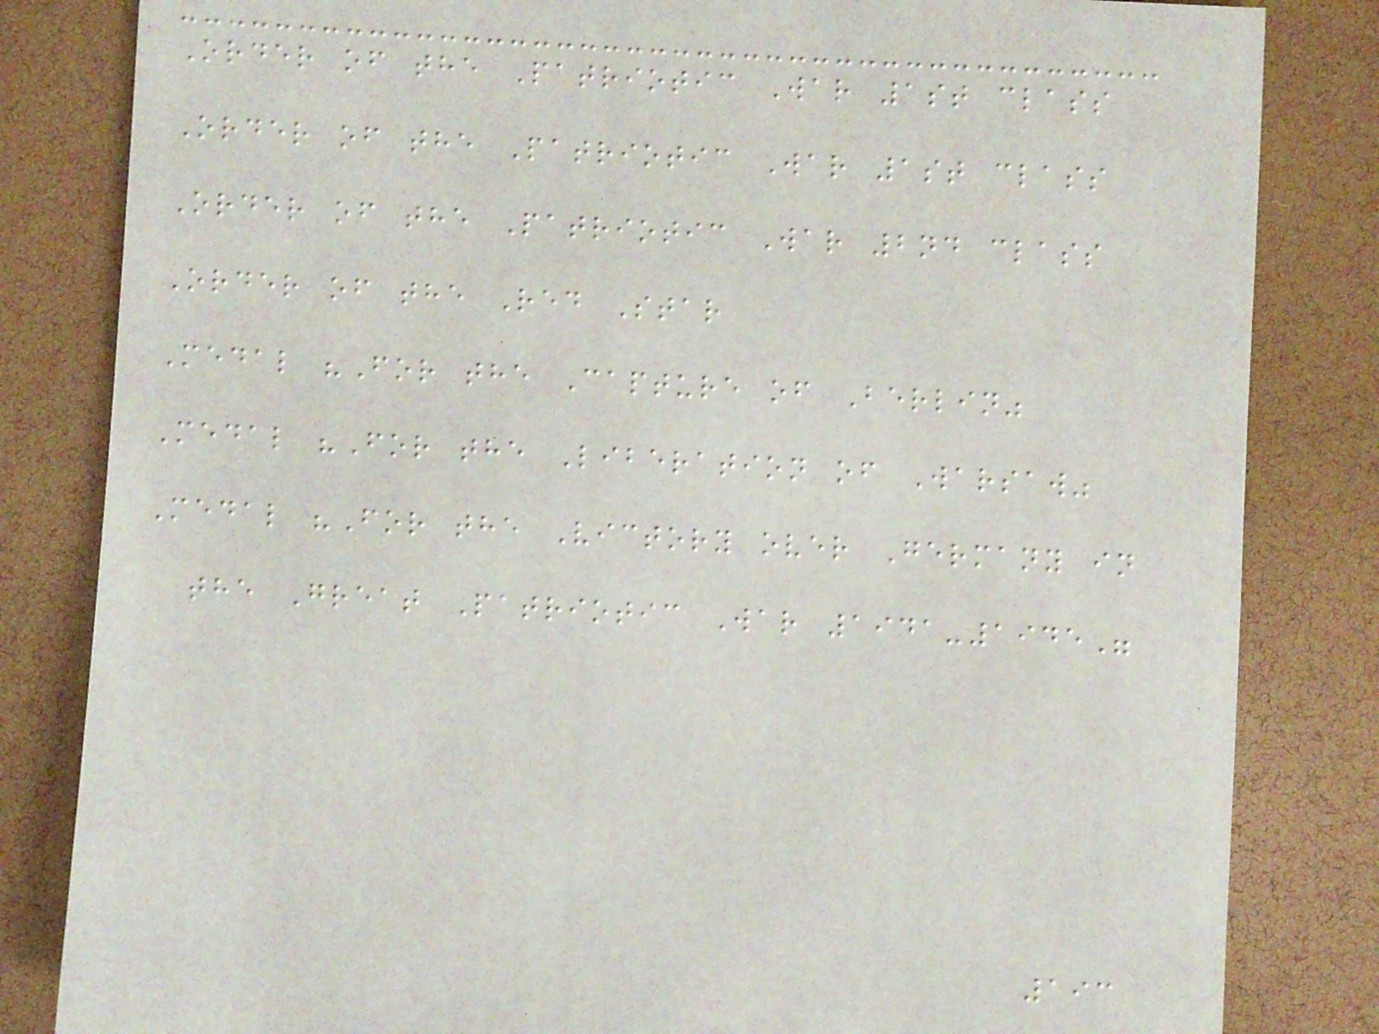Order of the Patriotic War 1st class
Order of the Patriotic War 1st class
Order of the Patriotic War 2nd class
Order of the Red Star
Medal "For the Capture of Berlin"
Medal "For the Liberation of Warsaw"
Medal "For the Victory over Germany in
the Great Patriotic War 1941-1945"
193
